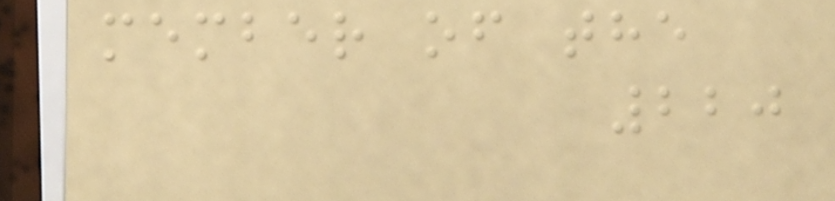member of the
220
